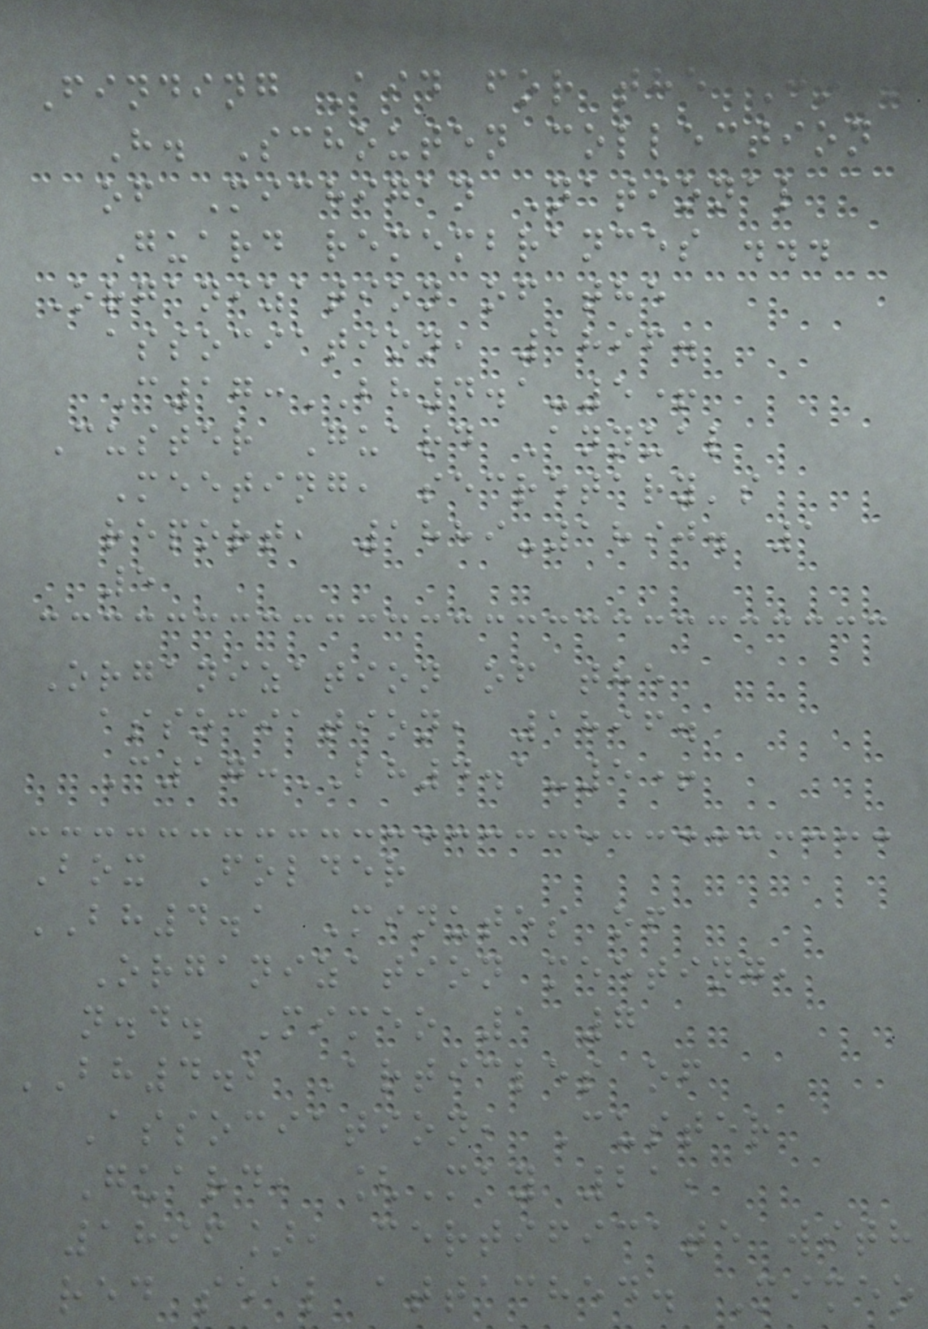Finding Aid for the John
H. Schouten collection
of Michigan National
Guard remembrances ...
Organization of the
association, 1896.
C17:BH4.1-5+
Custer Guard Annual
Meeting, secretary's
report, 1889-1890. 1
5
Organization of the
association, 1896.
C17:BH4.1-5+
Box Folder
BH4.1 Minutes of
Organization meeting,
n.d. Mimeo 1 7
BH4.2 Articles of
Association, Custer
Guard, [May 21,
1896], certificate with
red seal attached. Mimeo
